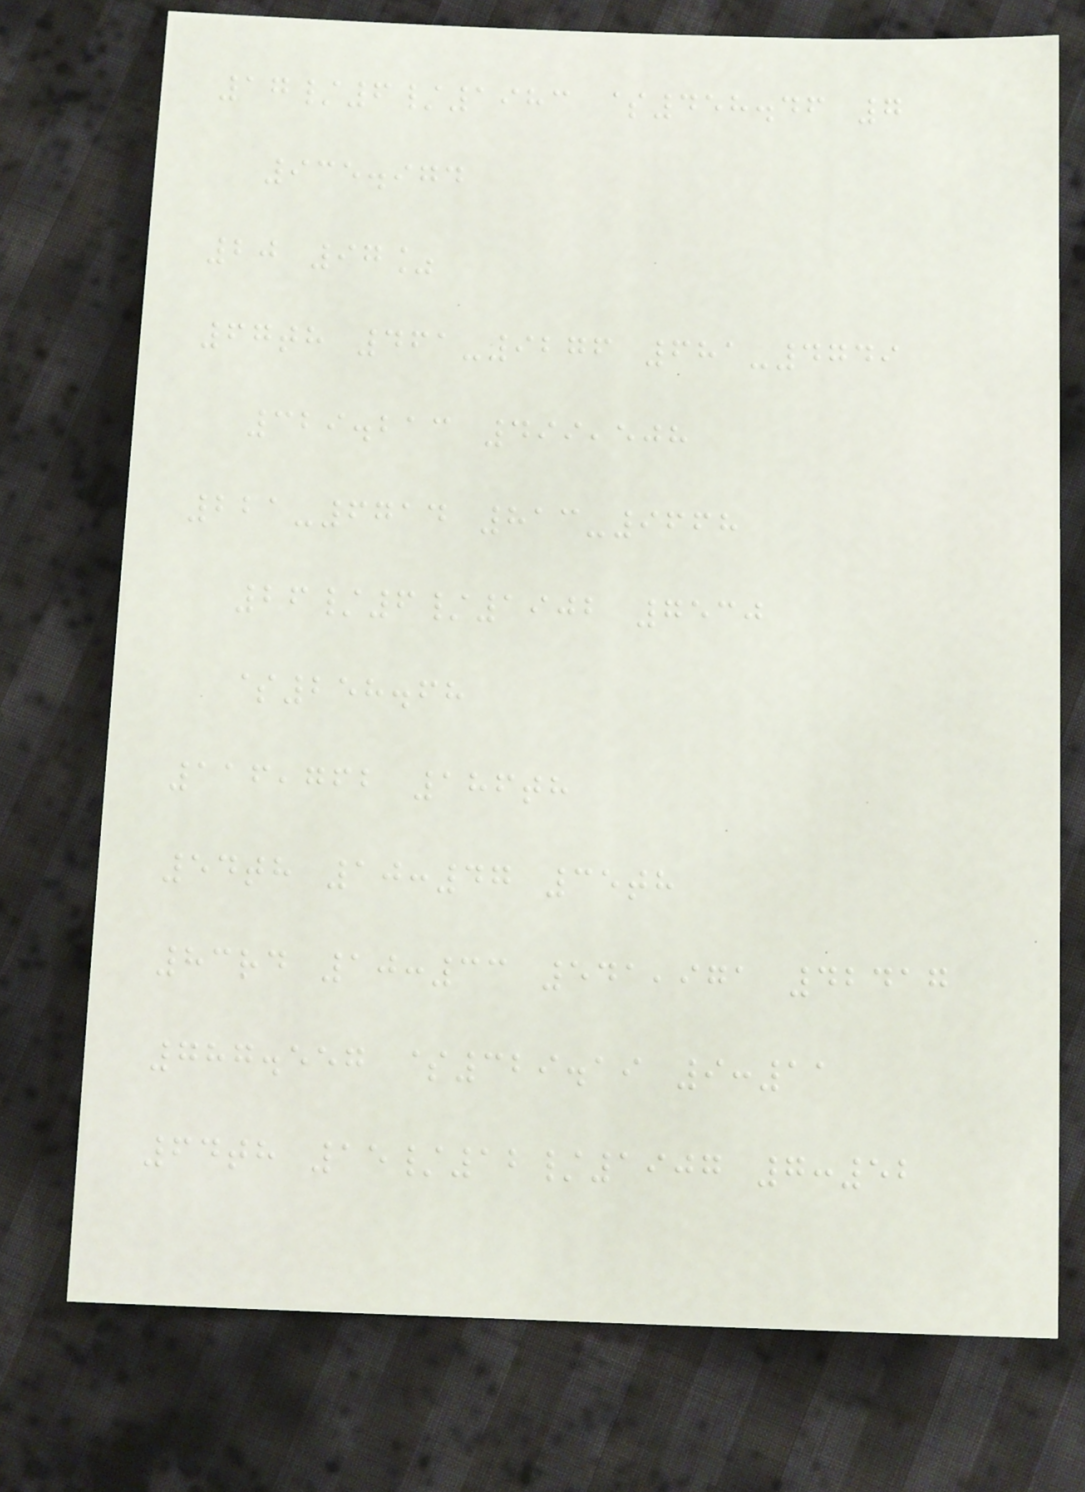17/6/1983 $458.46 7
935.974
20 97%
67th 461-9276 681-4749
329.213 499,508
221-6714 813-9668
26/6/1902 7530
$258.68
116,762 186th
54th 10:47 35th
83rd 10:33 541,971 42417
787.557 $329.19 9:11
64th 15/12/1907 7:52
